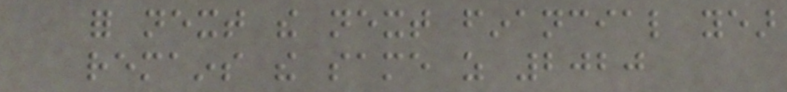for next the next financial year
remains the same as 2020
